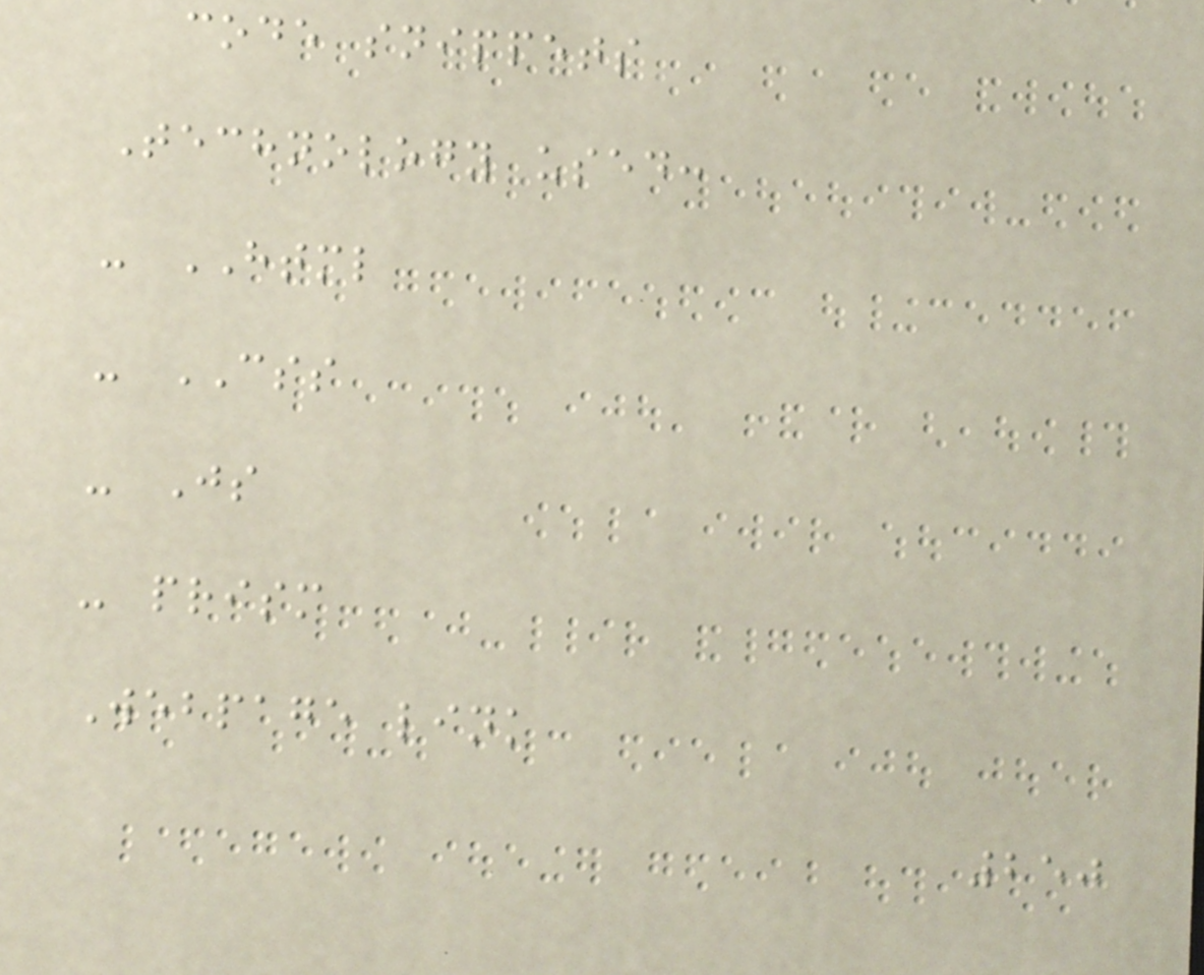code snippets
Technology used:
- HTML
- CSS
- Js
- prism
Webpage link
250
